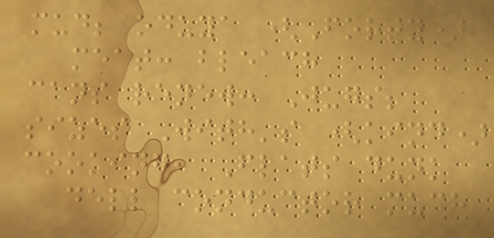mud; oduya (Forty)
meat: bleach
cans renew: Jugs;
sizes With's (kind)
cooking, Flats dunk
dell conductor much
